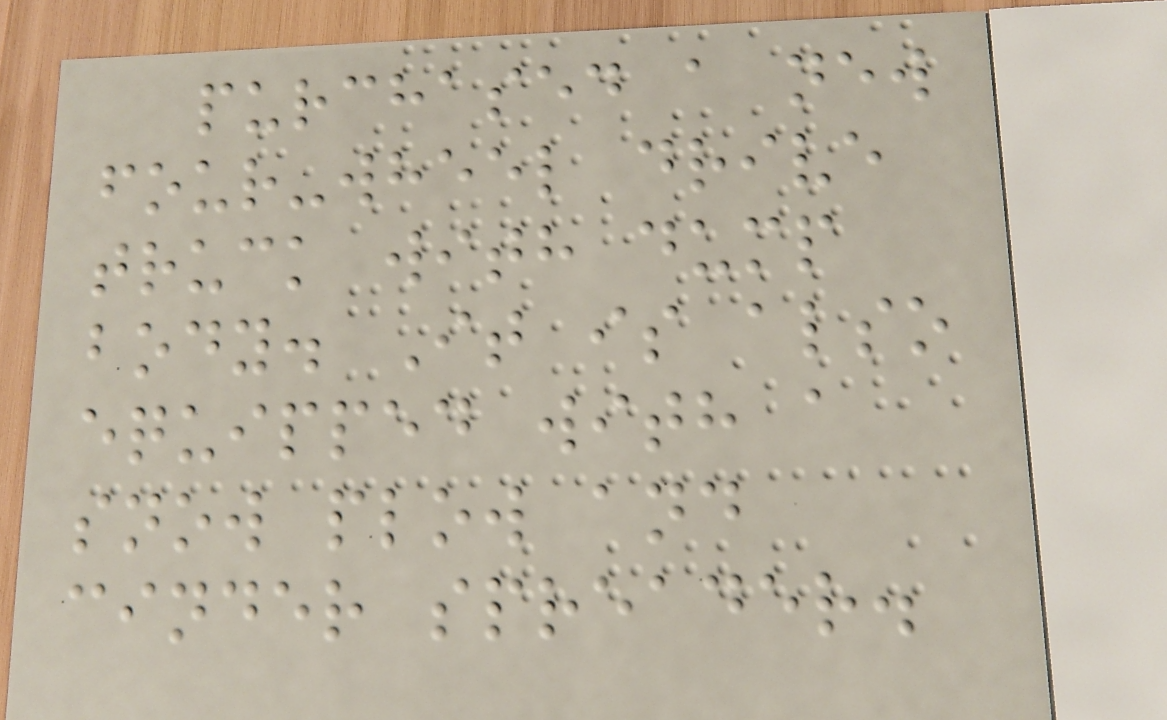purchased a new
four-wheel drive
truck with dump
body. It is also
equipped with a
snow plow and
cinder spreader.
